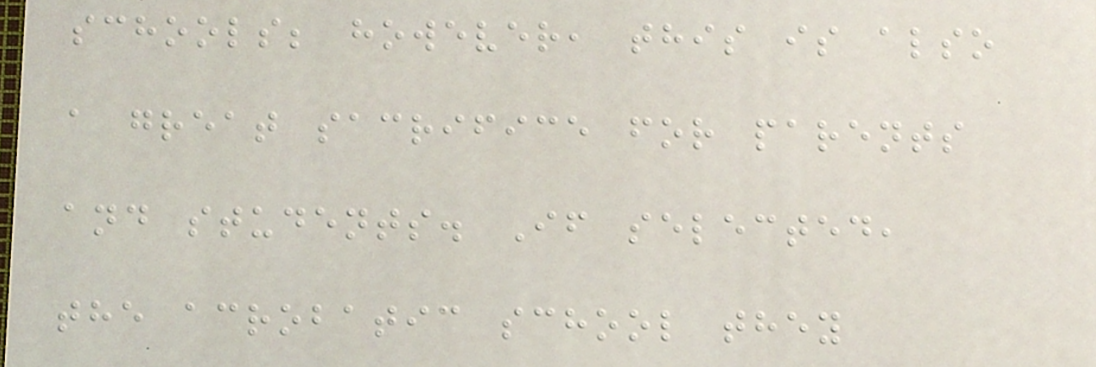schools; however, this is also
a great sacrifice for parents
and students. If selected,
the acrobatic school they
